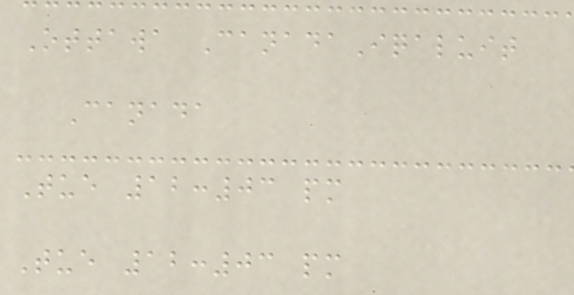Ottawa CanadaIqaluit
Canada
Tue 12:03 pm
Tue 12:03 pm
